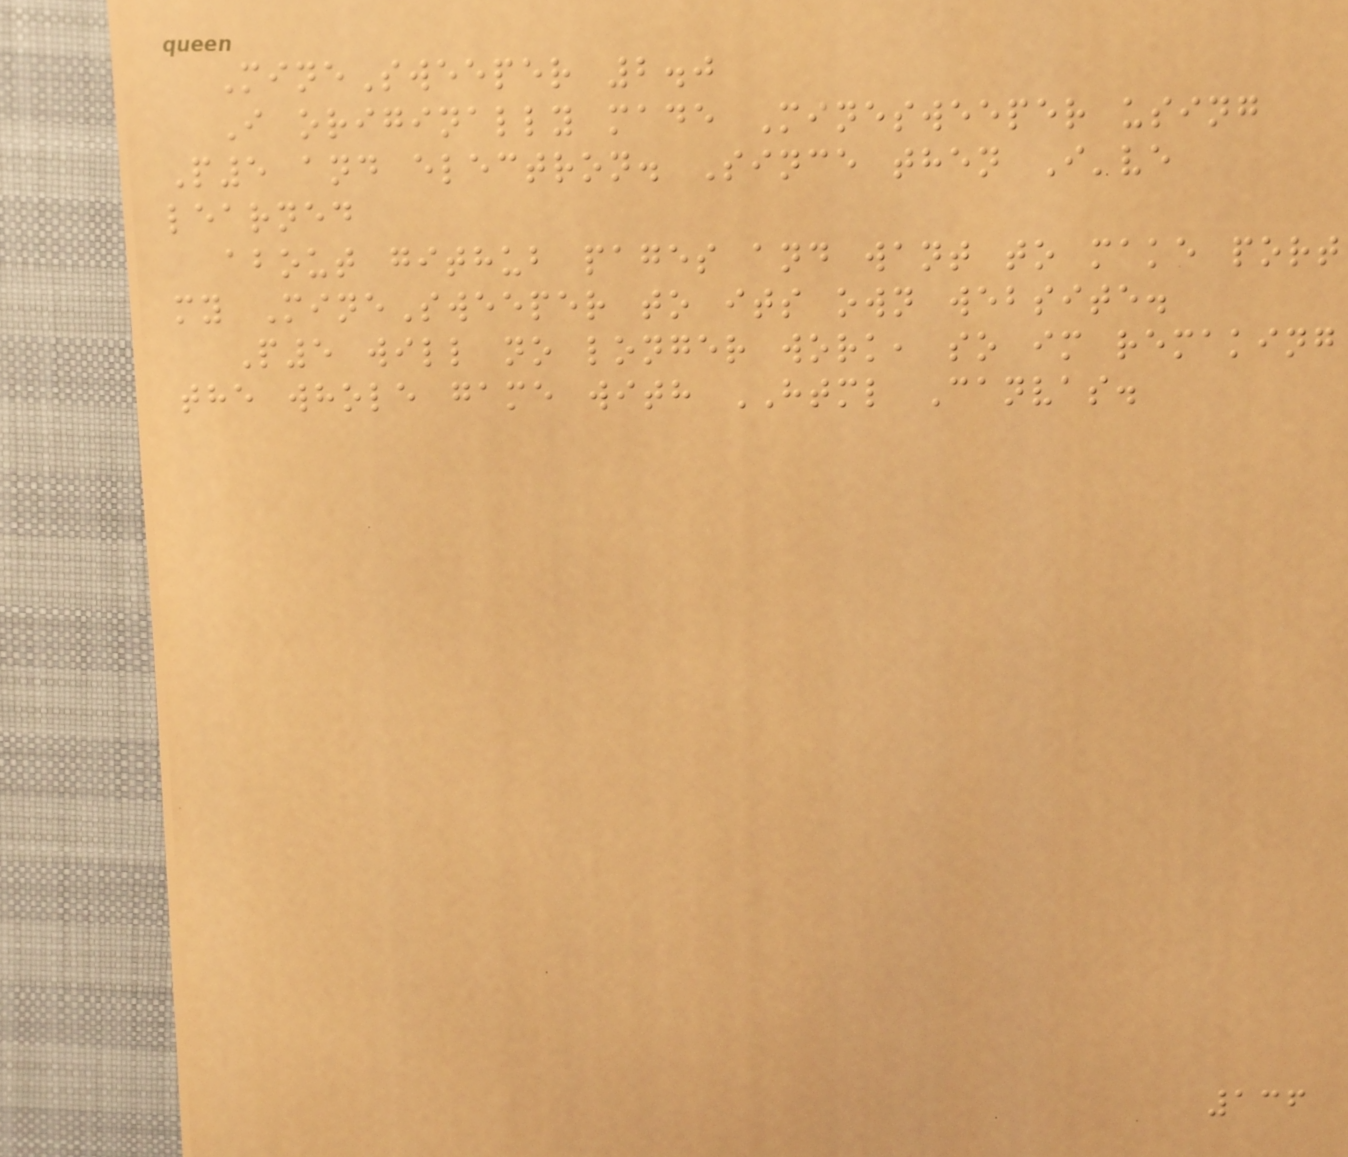MineSweeper 2.0
I originally made Minesweeper using
P5 and electron. Since then I've
learned
about github pages and want to make port
my MineSweeper to its own website.
P5 will no longer work, so im remaking
the whole game with HTML Canvas.
136
